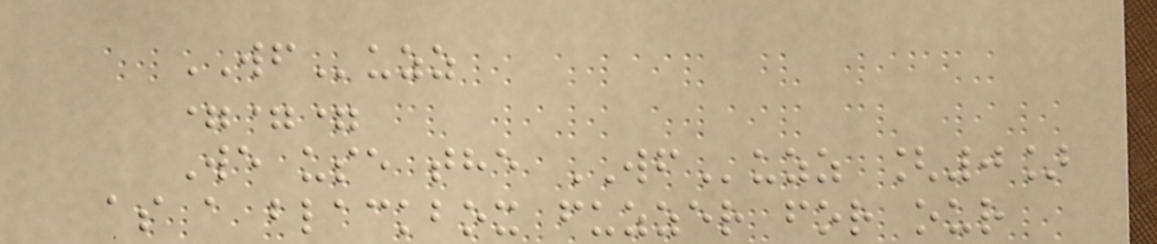WFuzz
===
We use the WFuzz [0]
as a blackbox fuzzer for our
